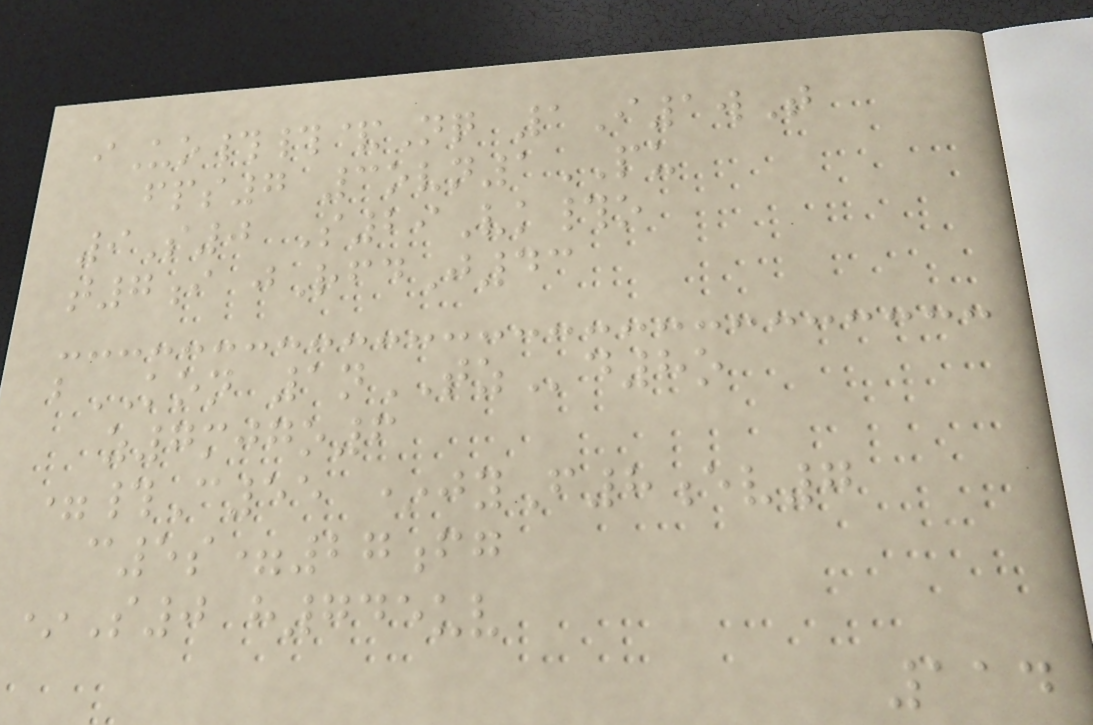iUo##&Nq 1I1wT
fps7 3ovn1PU
9S0 S29Vk#o
t7i jRfdJ43
bKON 1nTZd8o
z7mjgo6
=#C55 *jyF8ev7
c5s=27fg
*S0 h745uv
114
